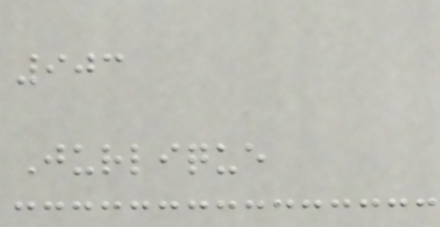903
Jurlique
